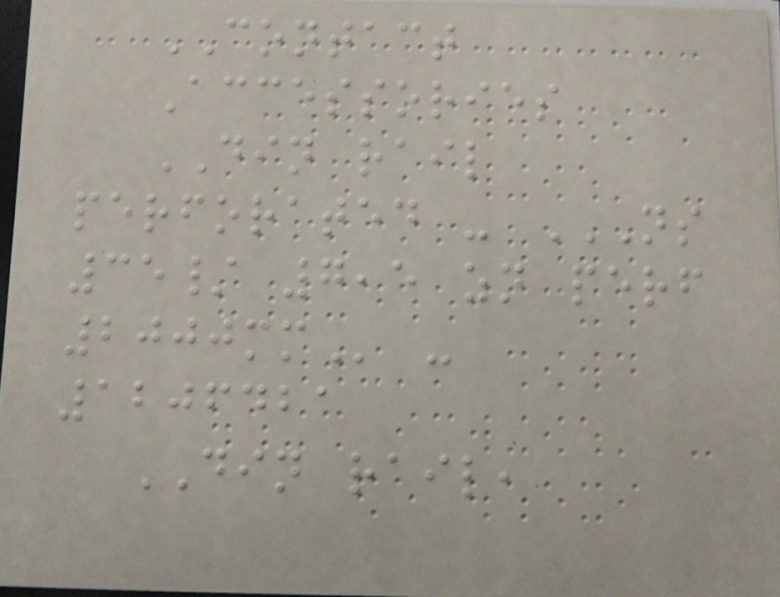CONTACT
Accessories
DIN rail
perforated - NS
35/ 7,5 ZN PERF
2000MM -
1206421
DIN rail,
